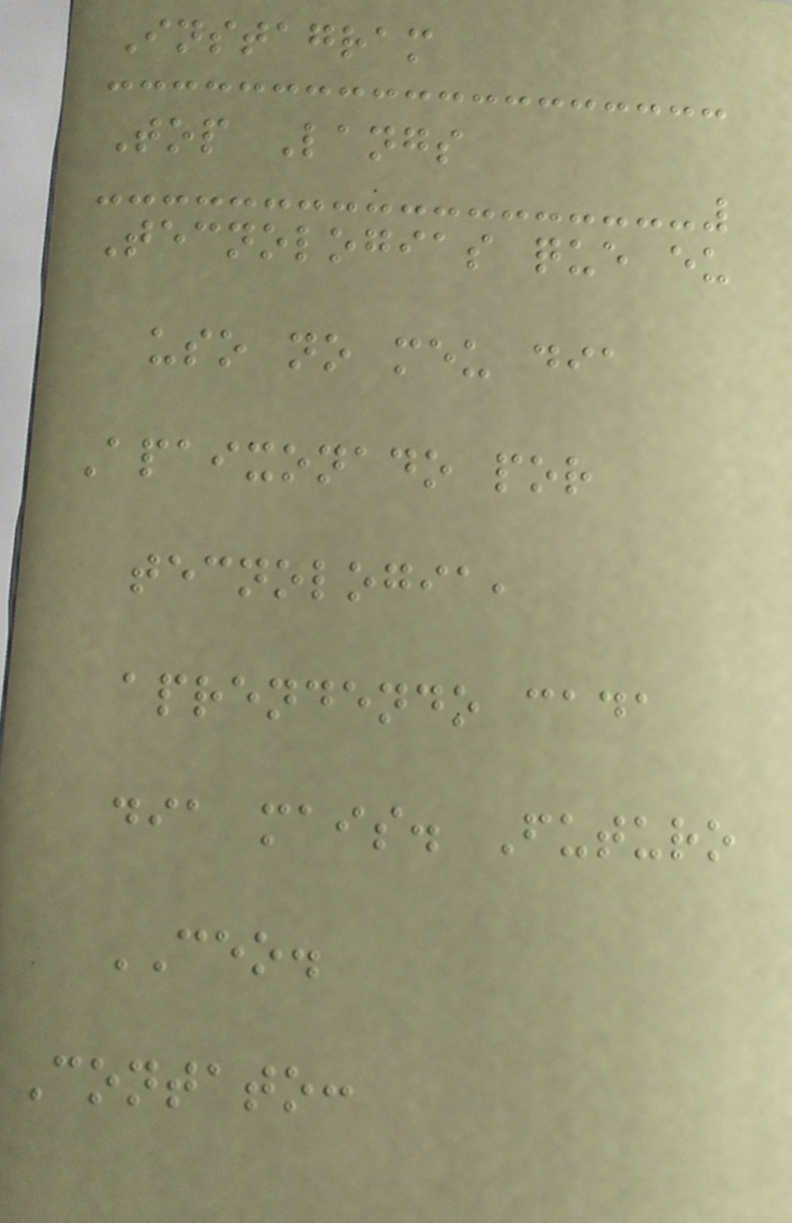Instagram
Top Langs
Tecnologias que eu
uso no meu dia
Apaixonado por
tecnologia,
aprendendo cada
dia mais. Futuro
CEO.
Contato:
